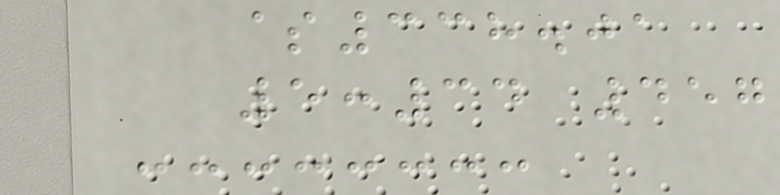$338.01
5:34 457
